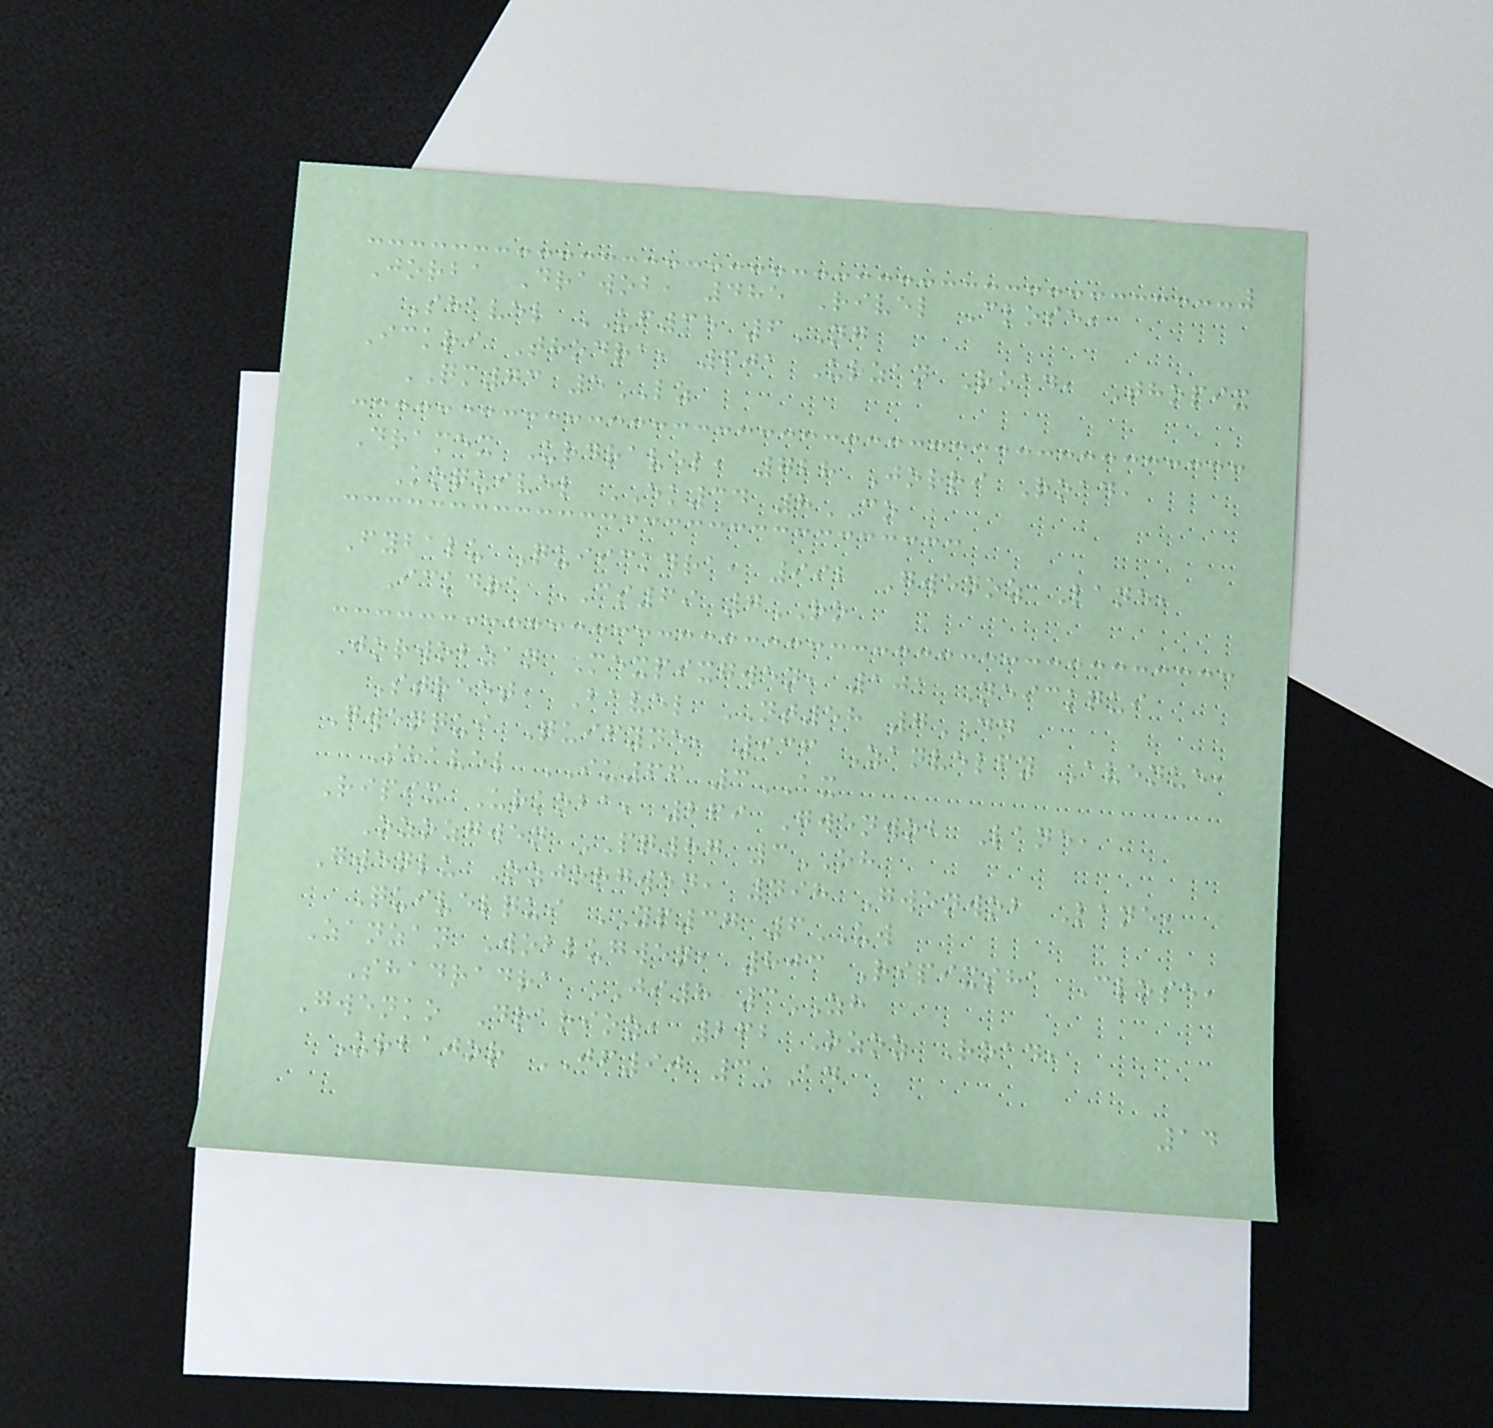Jorba Drawob, 485 Rivel Close,
Shavel UF35 6NG
Ickri Thodra, 601 Urzan Road, Thopix
QM73 5LZ
Dramex Urdravel, 728 Jorri Road,
Koquivel EK34 8CO
Fybalu Quiickdra, 992 Gwenoz Lane,
Ickdra CS69 7RO
Jorwobzan Mexpixgwen, 101 Neickqui
Street, Bavel NT58 7DN
Gwenqui Quifyne, 936 Zanvelfy Avenue,
Shavel IU66 3AX
Ripix Urkoba, 269 Gwenwob Lane,
Ozozgwen PQ87 3OH
Gwenlu Ozjorgwen, 498 Gwenwob Lane,
Quivelqui YP37 6UW
Zanzan Woblugwen, 803 Ripixsha Close,
Shadradra JI8 3ZH
Gwenko Drarioz, 262 Ozoz Road,
Urbajor JF90 3AD
14
